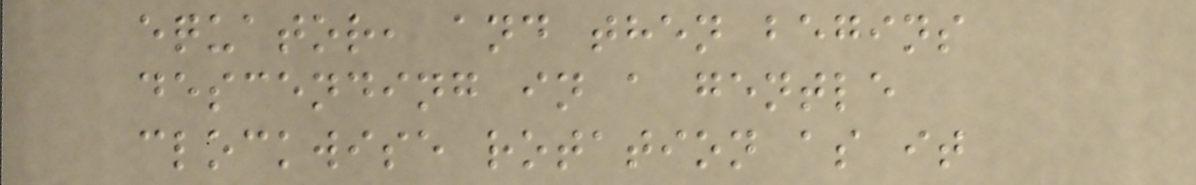equator, and then begins
descending in a gentle
clockwise rotation as it
